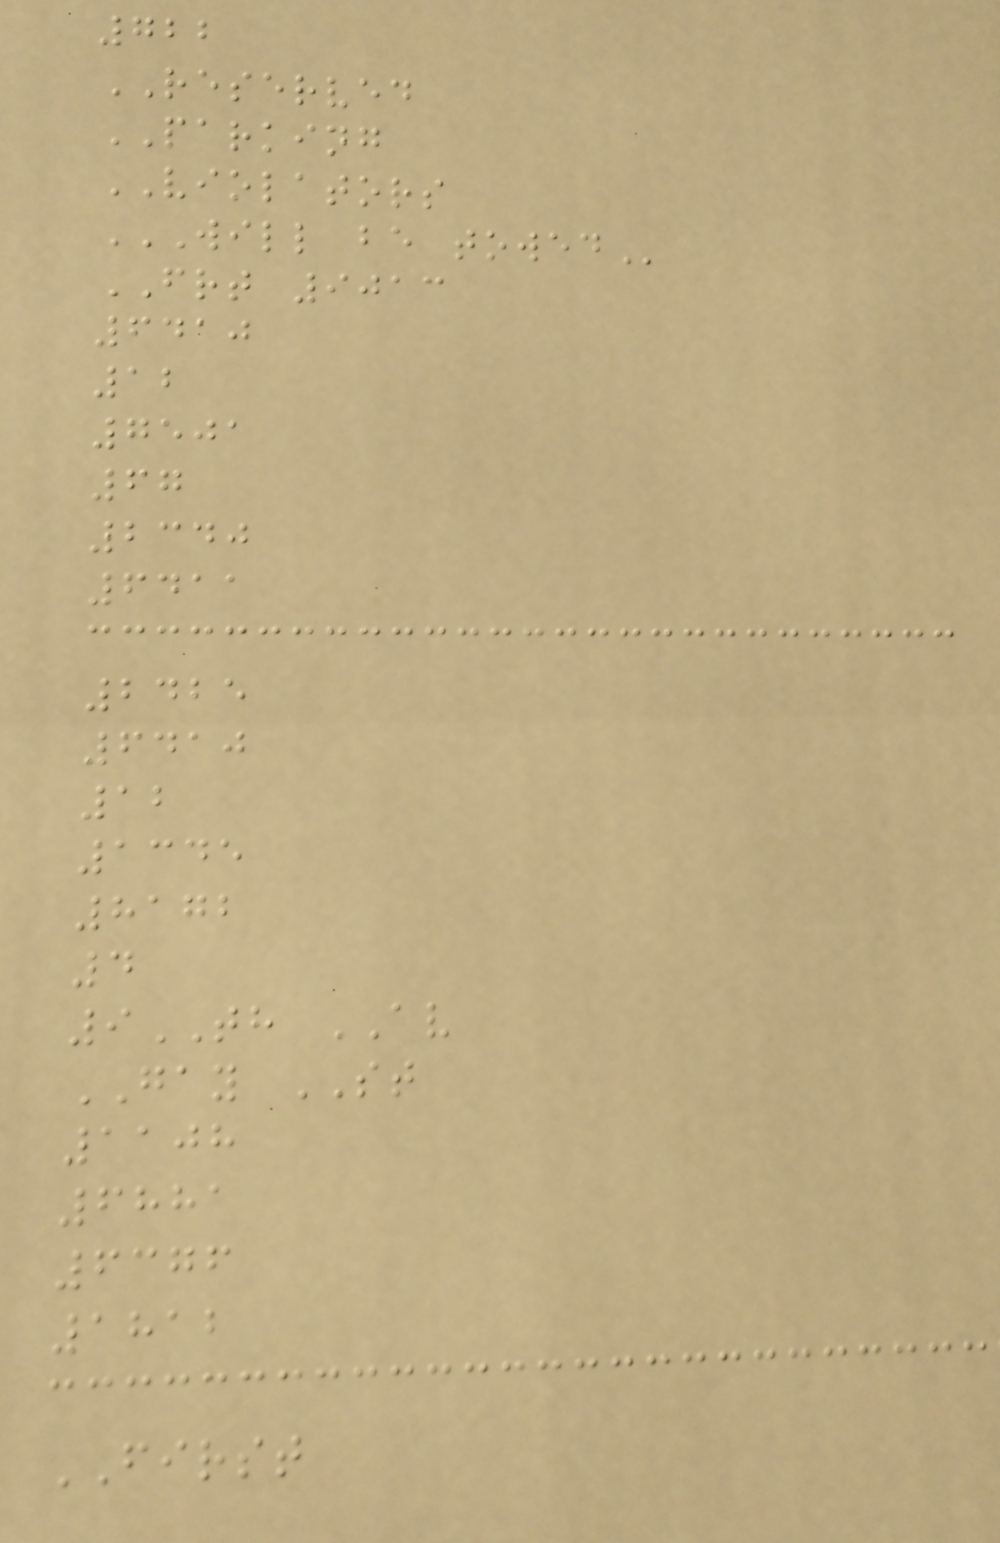722
RESERVED
PARKING
VIOLATORS
WILL BE TOWED
FRT 9013
6410
12
7501
67
2340
6411
2425
6410
12
1345
8172
4
9TH AV
GAY ST
1108
6881
6376
1812
FIRST
